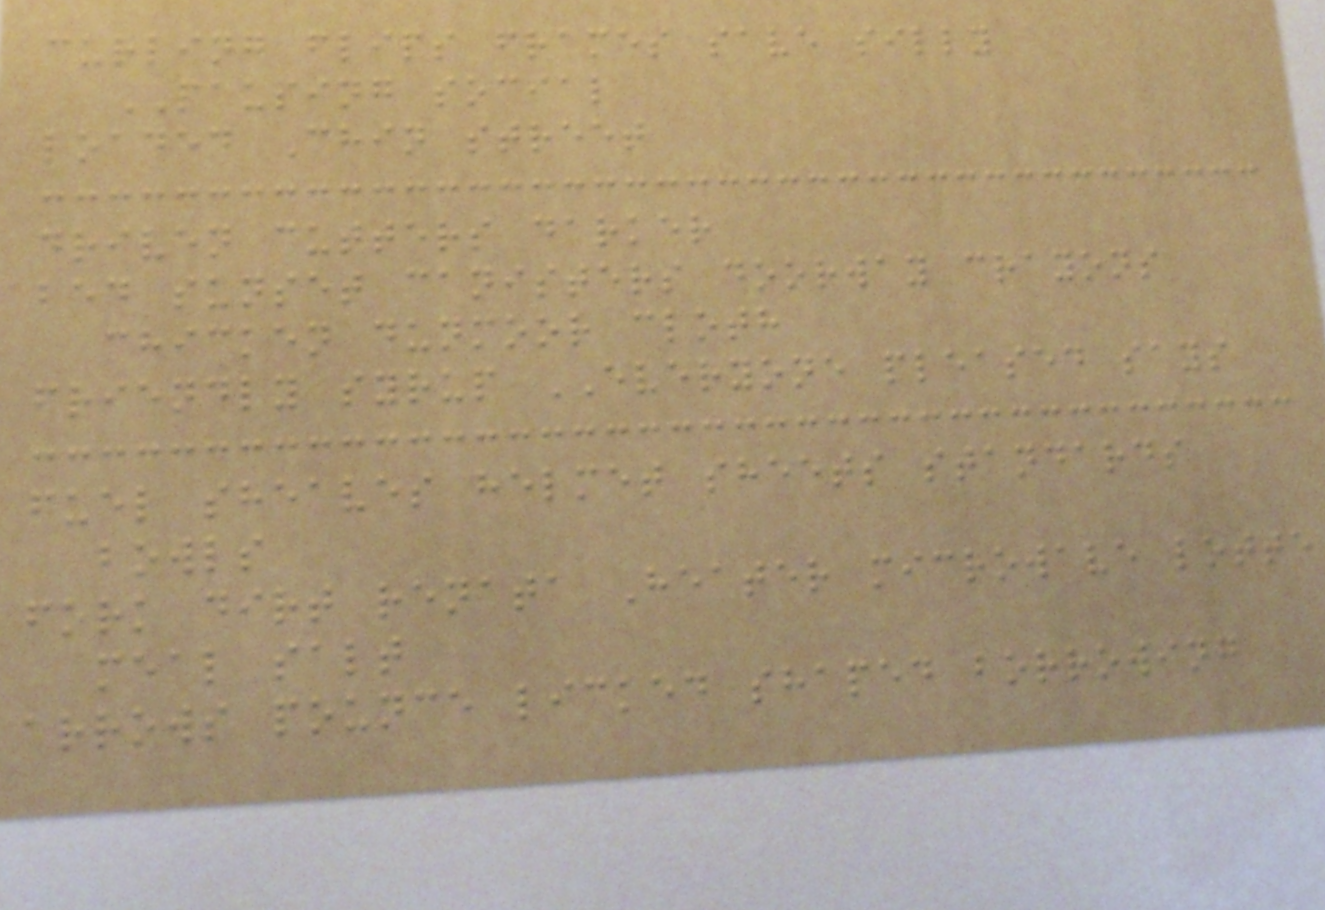curling flips frames save silly
PAUSING social
loaded Chin street
driven cutters darker
bed sunset canisters doorway crayons
chicken dunmoor cloth
friendly syrup EVERYONE pleased says
fuel sheaves helmet sheets standards
bowls
fork dirt renata Heater microwave lotte
meal salt
arrows pounce licked shaped borrowing
